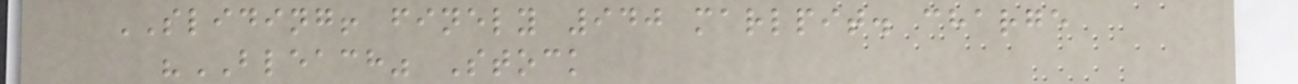SLIDING! finely 940 marlpit. charge
"BLEACH" Stock
